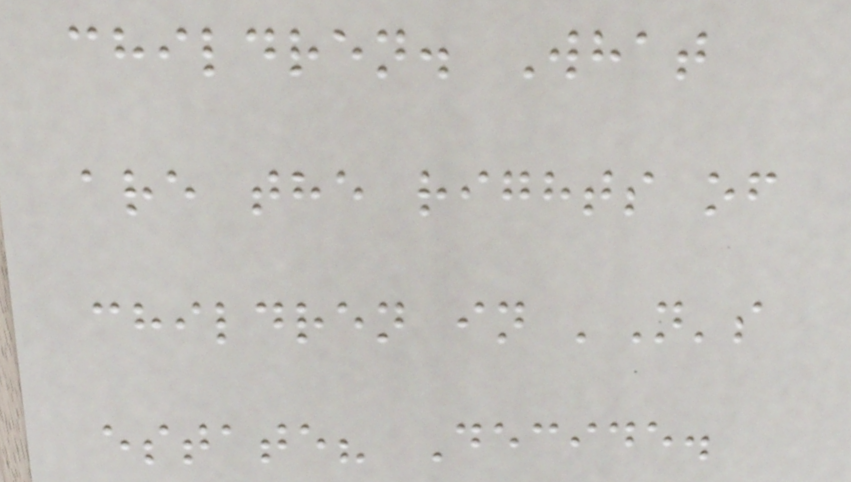children. What
are the rights of
children in 'N's
estate? Decide.
